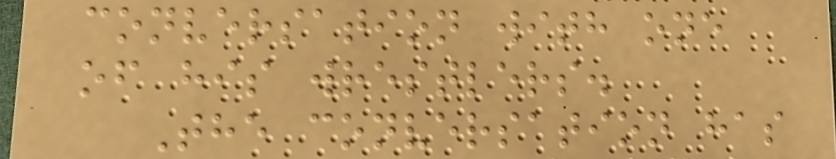conversation with one
of his wrestlers.
The conversation has
